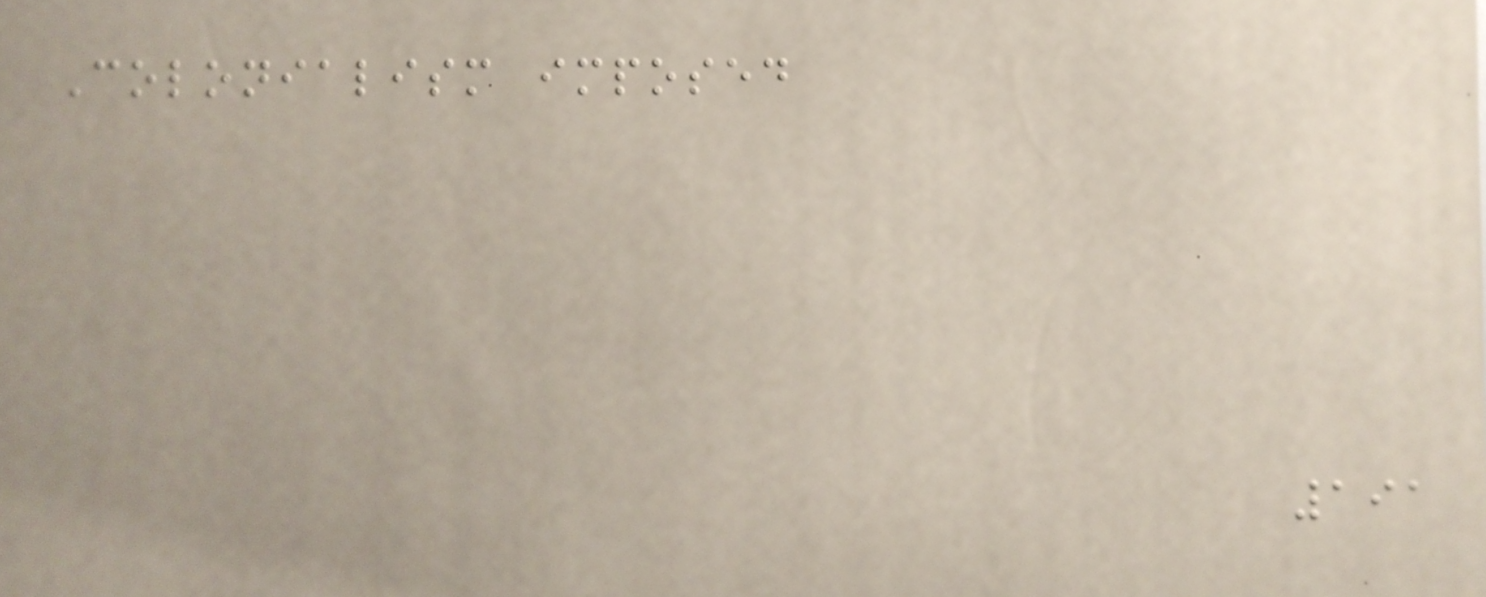Colonialism imposed
191
